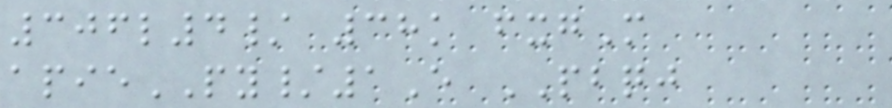306l4/ 38k fxgM
apiePY/1E PBQJ
